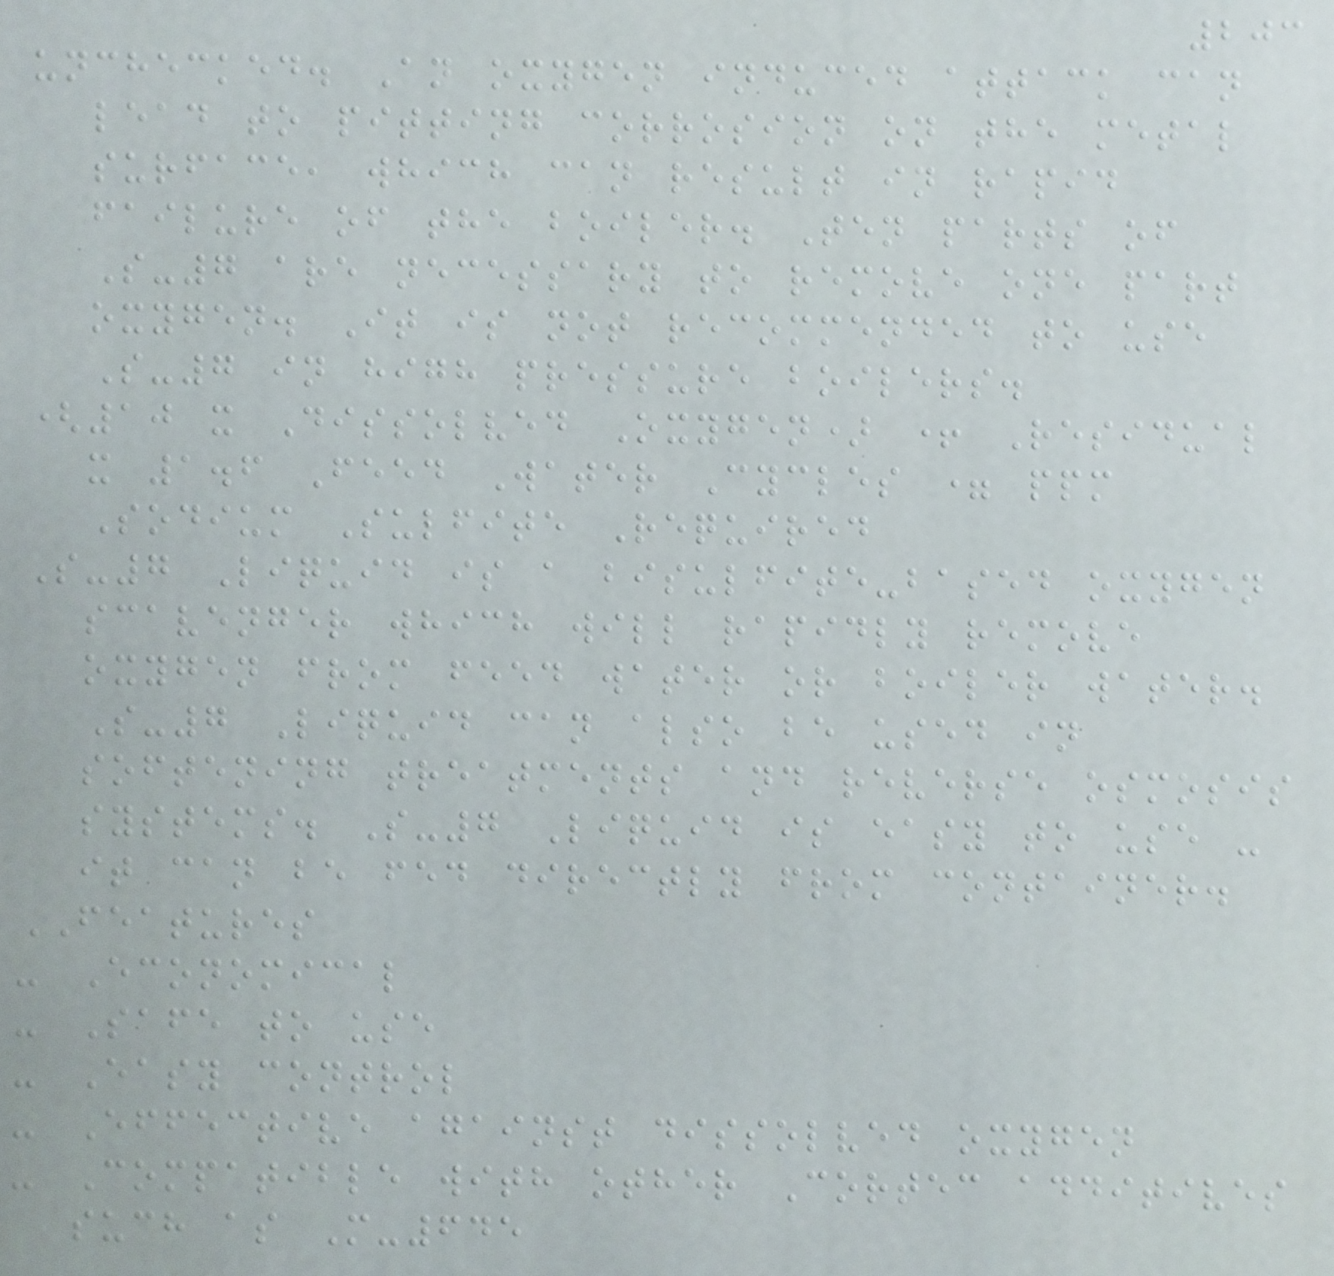203
unchecked. An oxygen induced attack can
lead to pitting corrosion on the metal
surface, which can result in rapid
failure of the boiler. Ten parts of
S-7 are necessary to remove one part
oxygen. It is not recommended to use
S-7 in high pressure boilers.
(10 x Dissolved Oxygen) + Residual
x 1.6 Feed Water Cycles = ppm
Sodium Sulfite Required
S-7 Liquid is a bisulfite-based oxygen
scavenger which will rapidly remove
oxygen from feed water or boiler water.
S-7 Liquid can also be used in
softening treatments and reverse osmosis
systems. S-7 Liquid is easy to use -
it can be fed directly from container.
FEATURES
- Economical
- Safe to use
- Easy control
- Effective against dissolved oxygen
- Compatible with other Cortec additives
such as M-645
